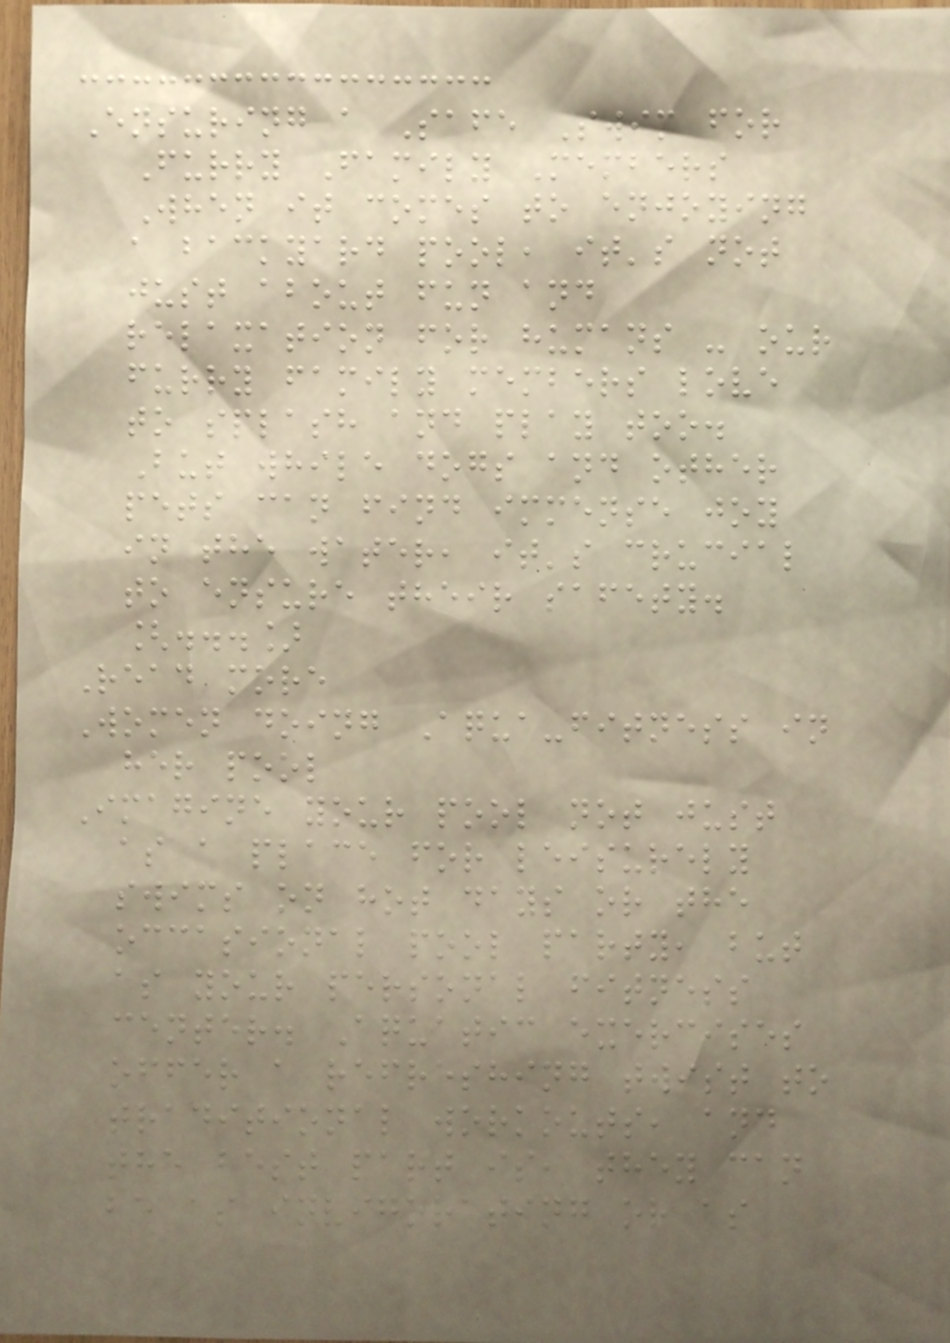Ensuring a Safe Swim for
Furry Family Members
When it comes to enjoying
a backyard pool, it's not
just about fun and
relaxation for humans - our
furry family members love
to splash and play too.
But while dogs and other
pets can find immense joy
in the water, it's crucial
to ensure their safety.
[...]
Read more
Women doing Aqua-fitness in
her pool
Imagine your pool not just
as a place for leisurely
swims on hot days or the
occasional pool party, but
as your personal fitness
center. Aquatic exercises
offer a refreshing twist to
traditional workouts, and
the best part is, they can
be as invigorating or as
